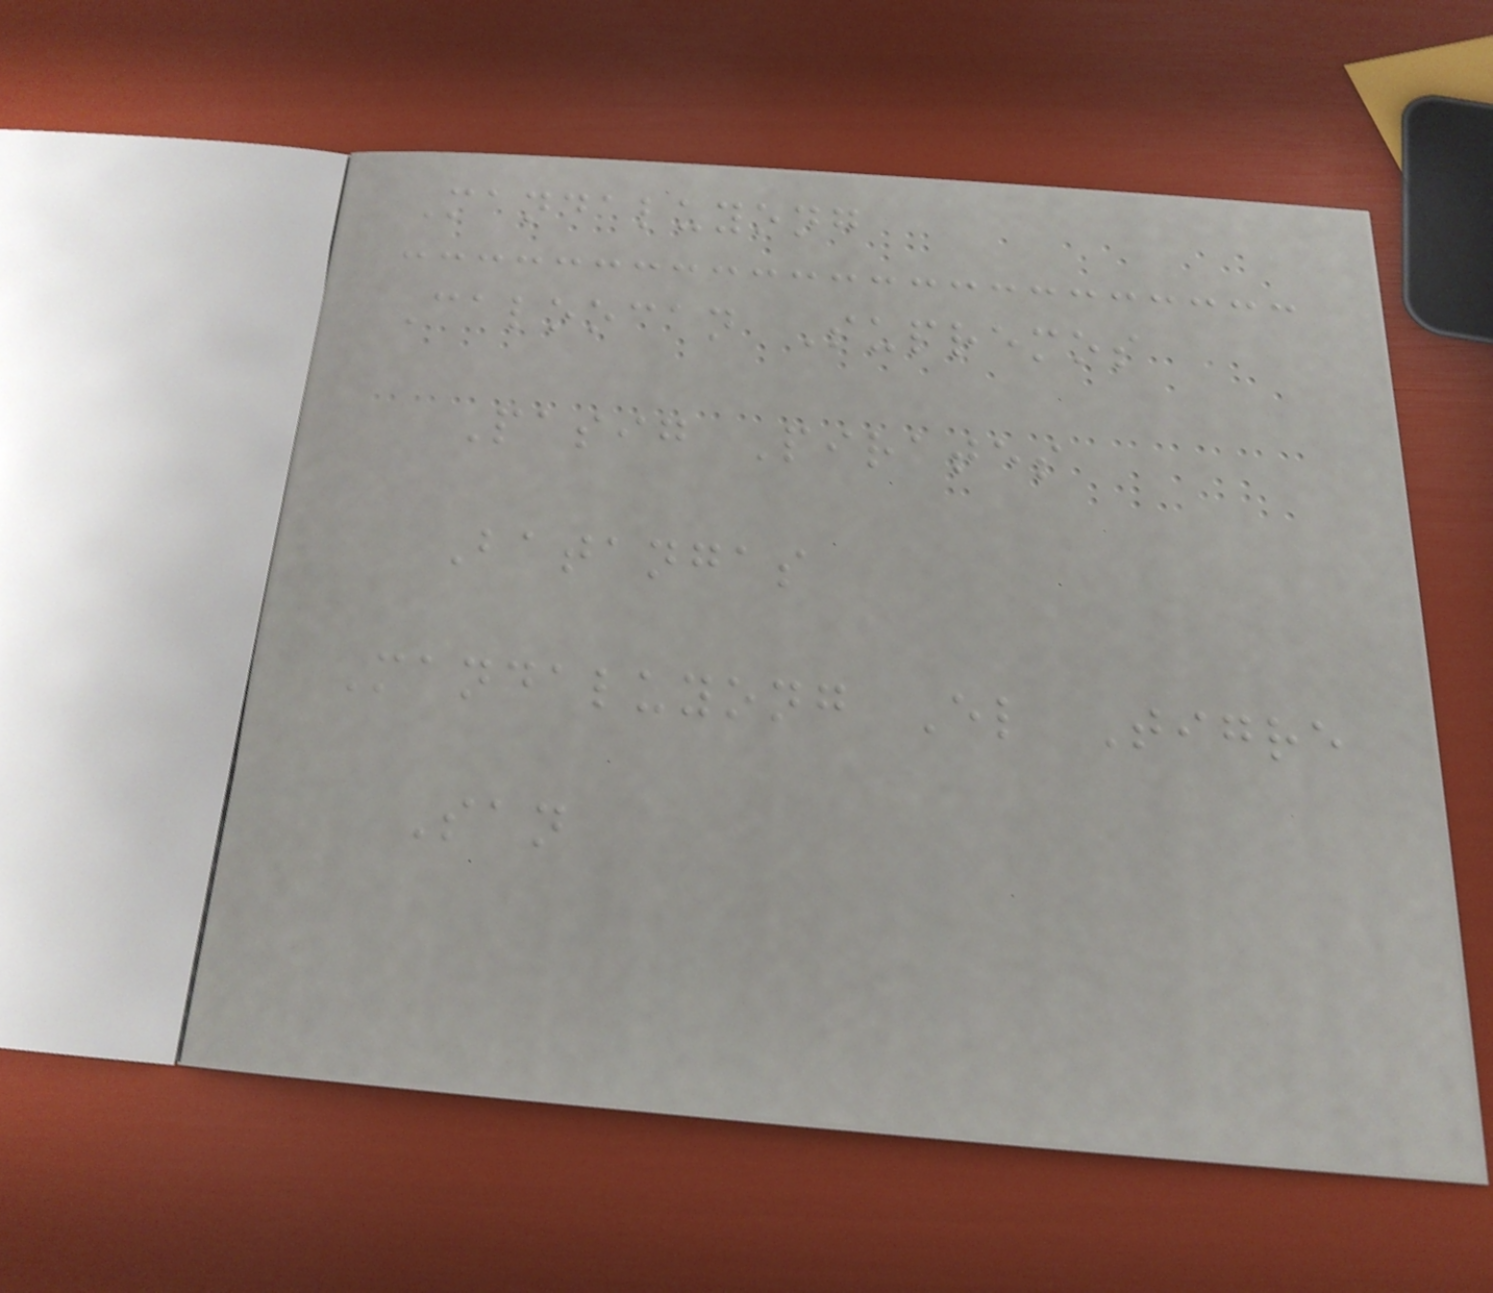Mandaluyong
Caloocan Supremos
Pasig Pirates
Batangas
Mandaluyong El Tigre
San
